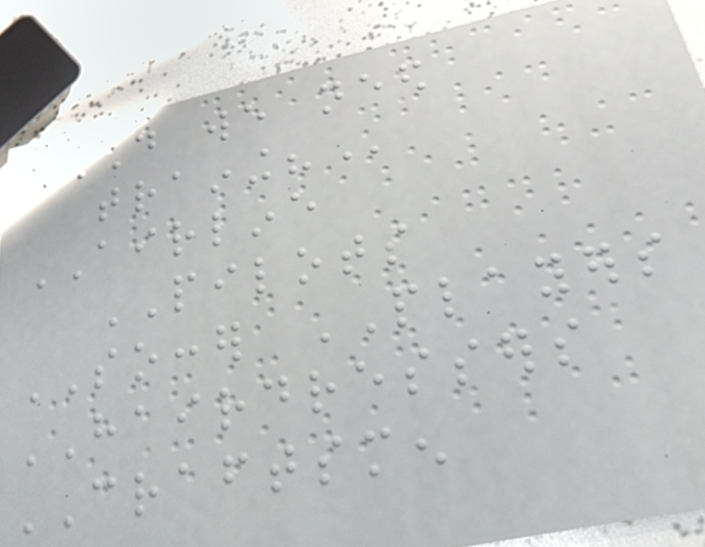DO WE NEED
TRAINING?
AIRLINE
PILOTS
SOCCER PLAYERS
HAIRDRESSERS
CRAFTSMEN
